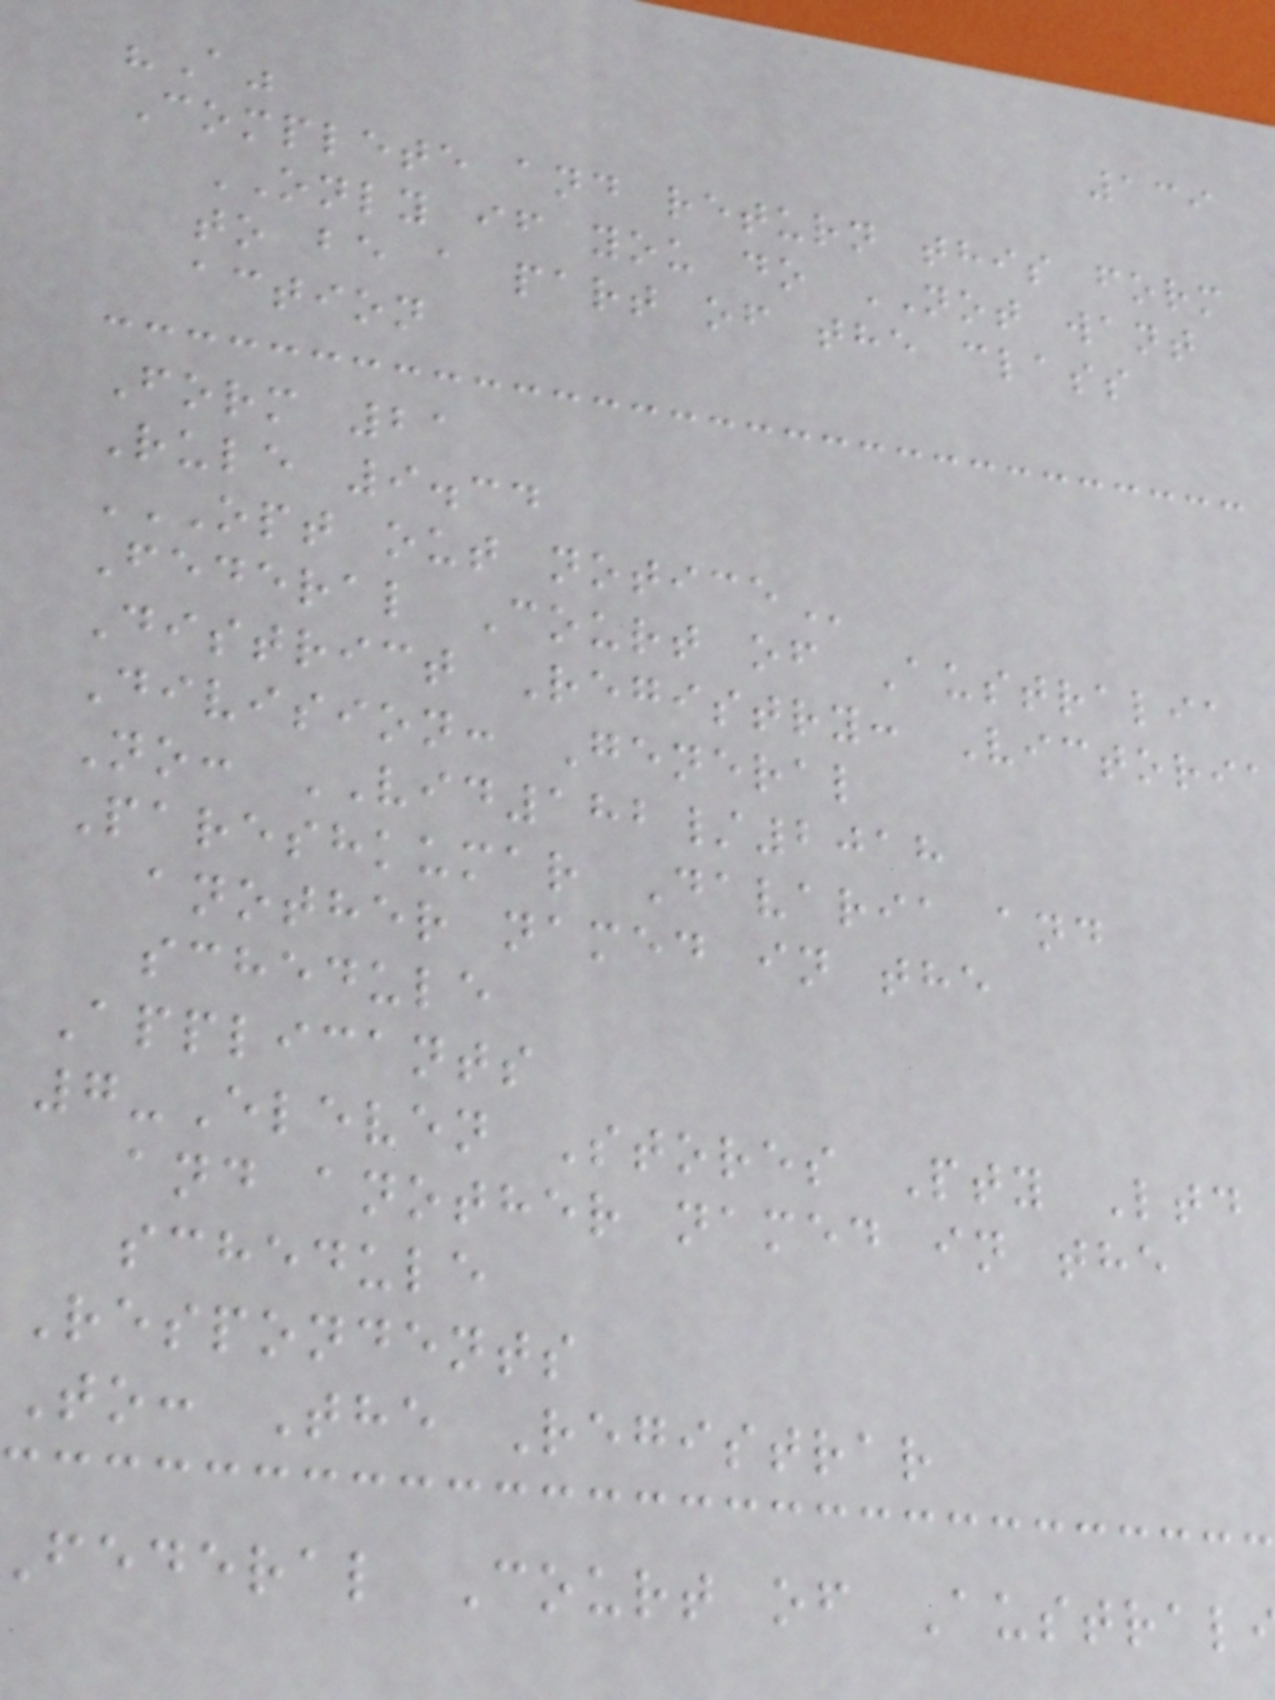139
"A"
Complete and return this form
ONLY if you do NOT want
to be a part of the class
action
Form 21
Rule 9.34
OPT OUT NOTICE
Federal Court of Australia
District Registry: Victoria
Division: General
No: VID182/2018
Pareshkumar Davaria and
another named in the
schedule
Applicants
7-Eleven Stores Pty Ltd
and another named in the
schedule
Respondents
To: The Registrar
federal Court of Austral
